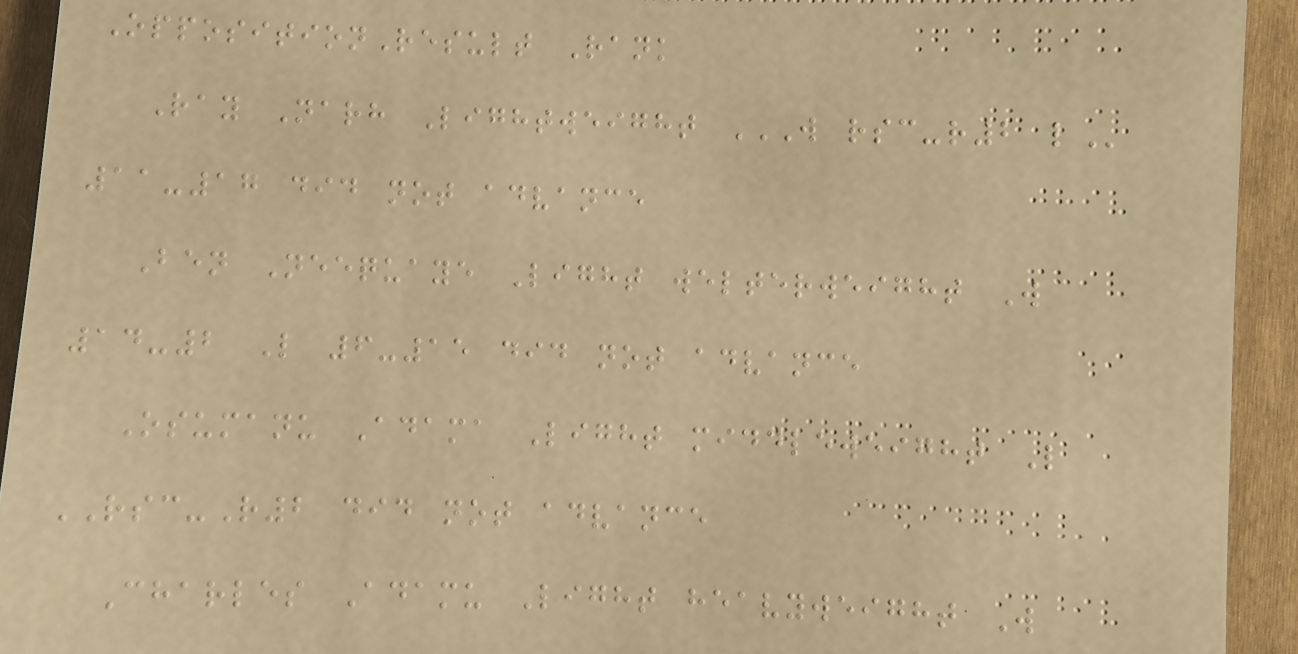OppositionResult Rank
Ray Narh Lightweight W RSC-R2 L
11-17 did not advance
Ben Neequaye Light welterweight W
14-2 L 6-15 did not advance
Osumanu Adama Light middleweight L
RSC-R2 did not advance
Charles Adamu Light heavyweight W
